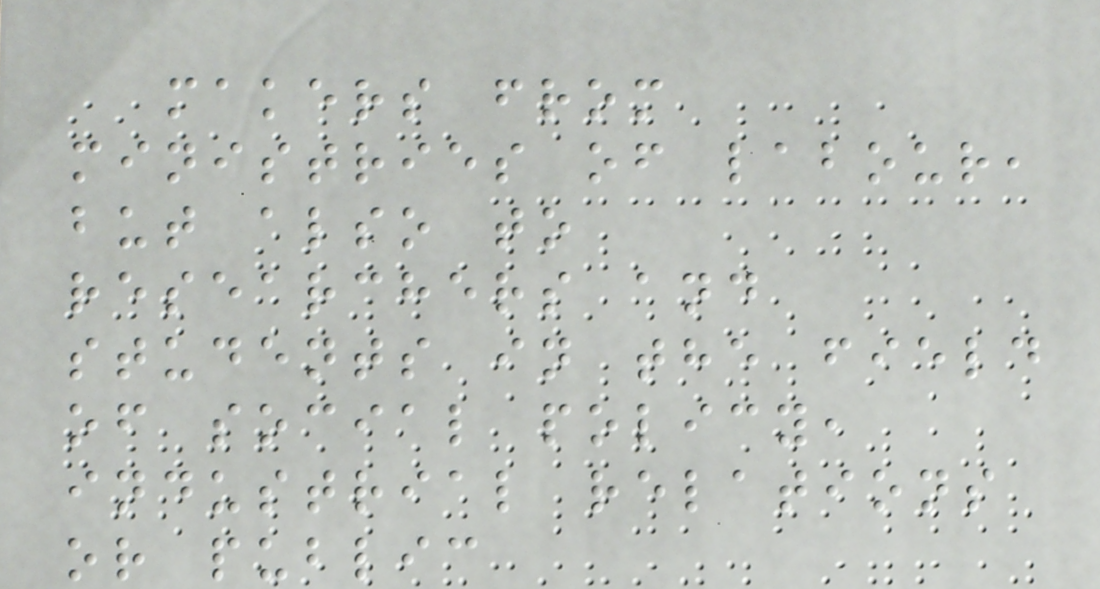makers from
ministries of labour,
but also to
researchers and
students in the field
of social policy,
industrial relations
or public
